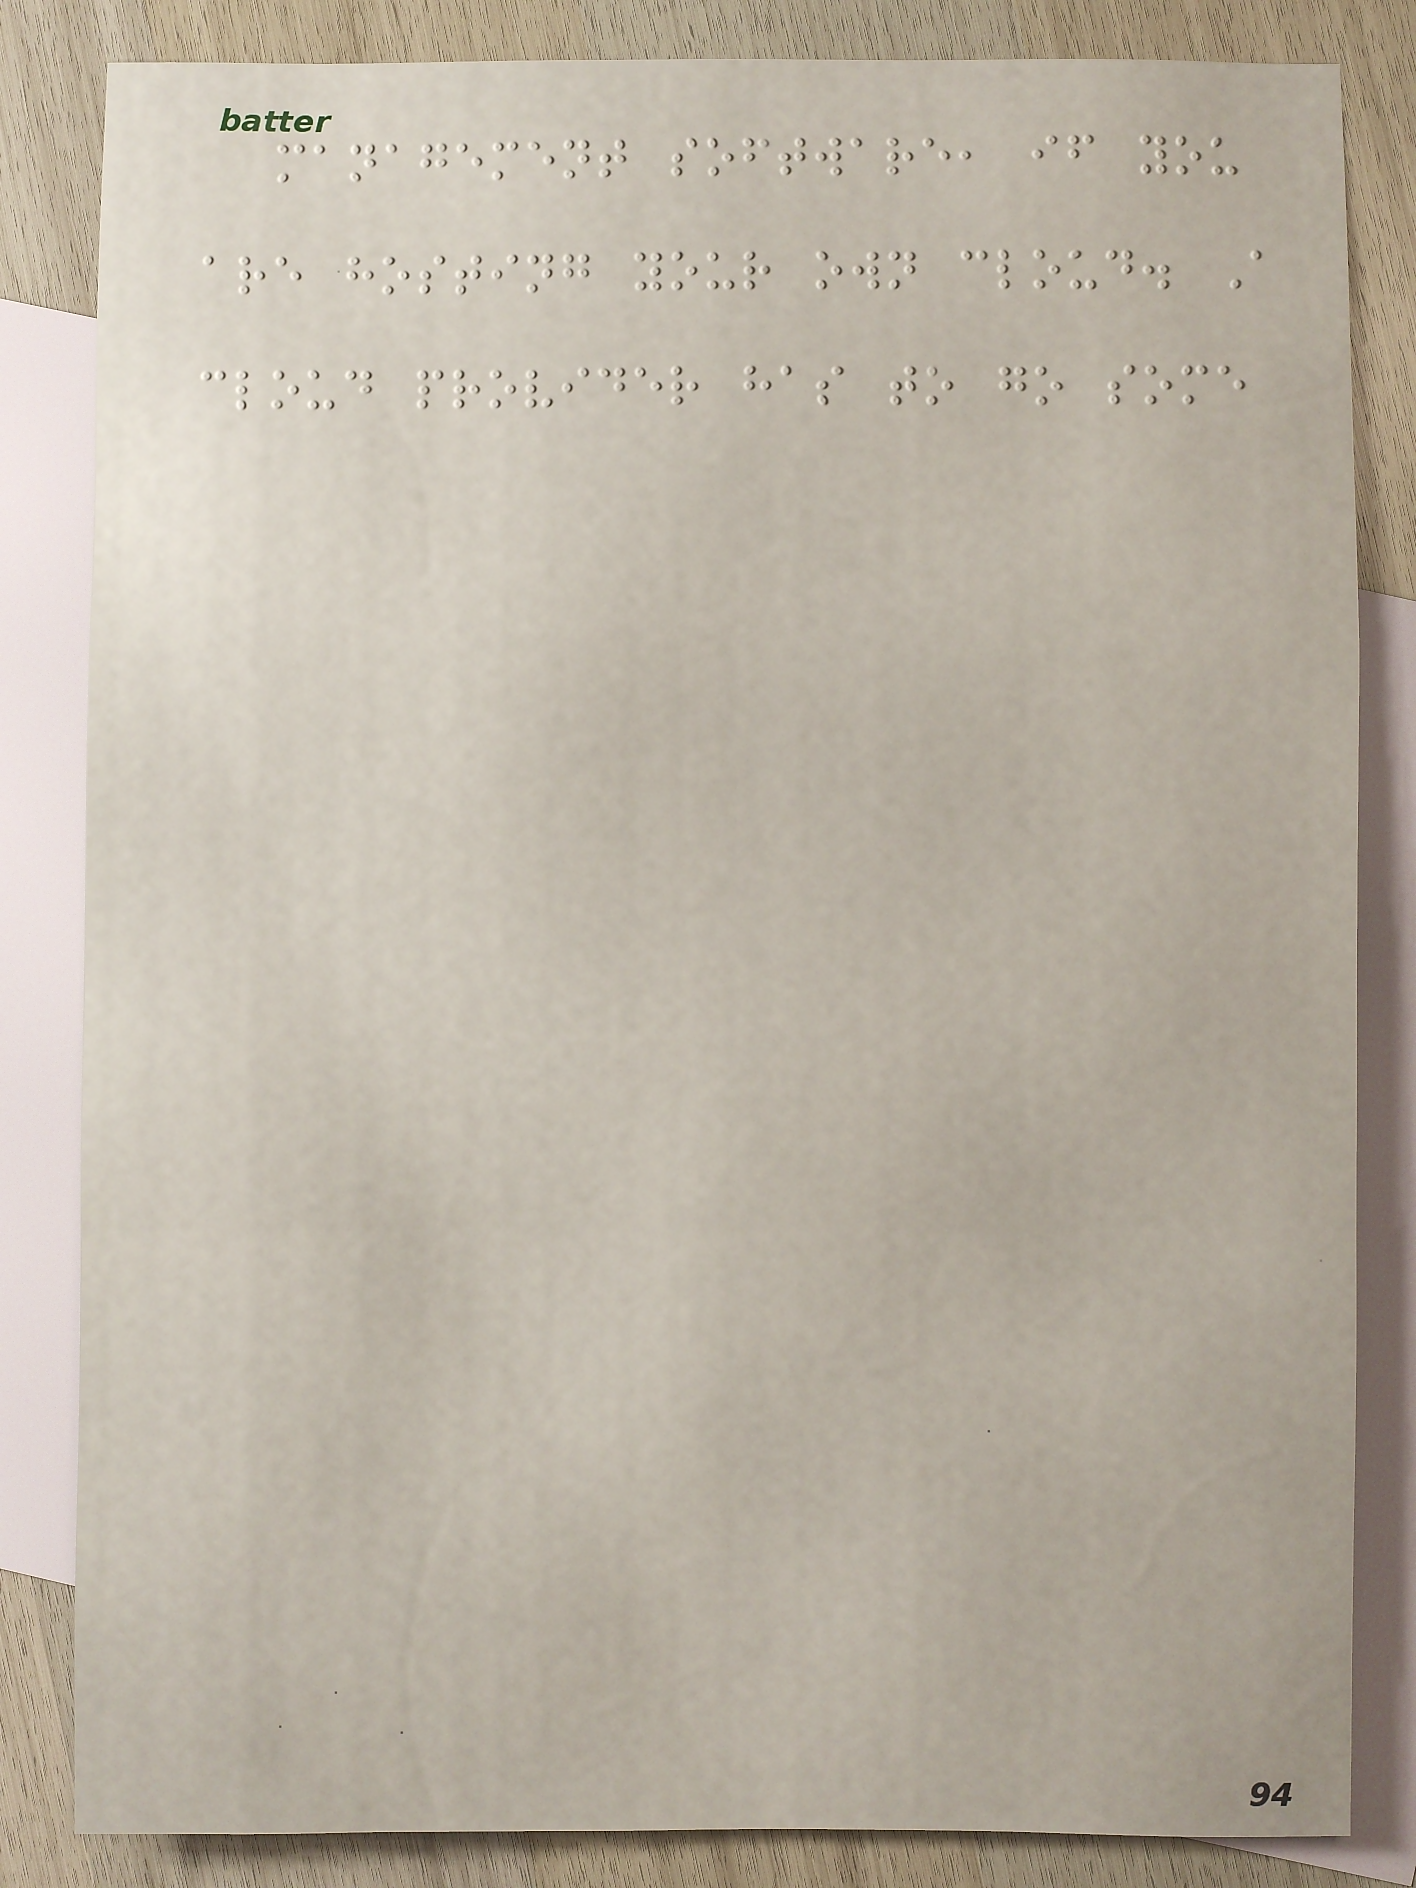management software, if you
are hosting your own cloud. A
cloud provider has to go some
